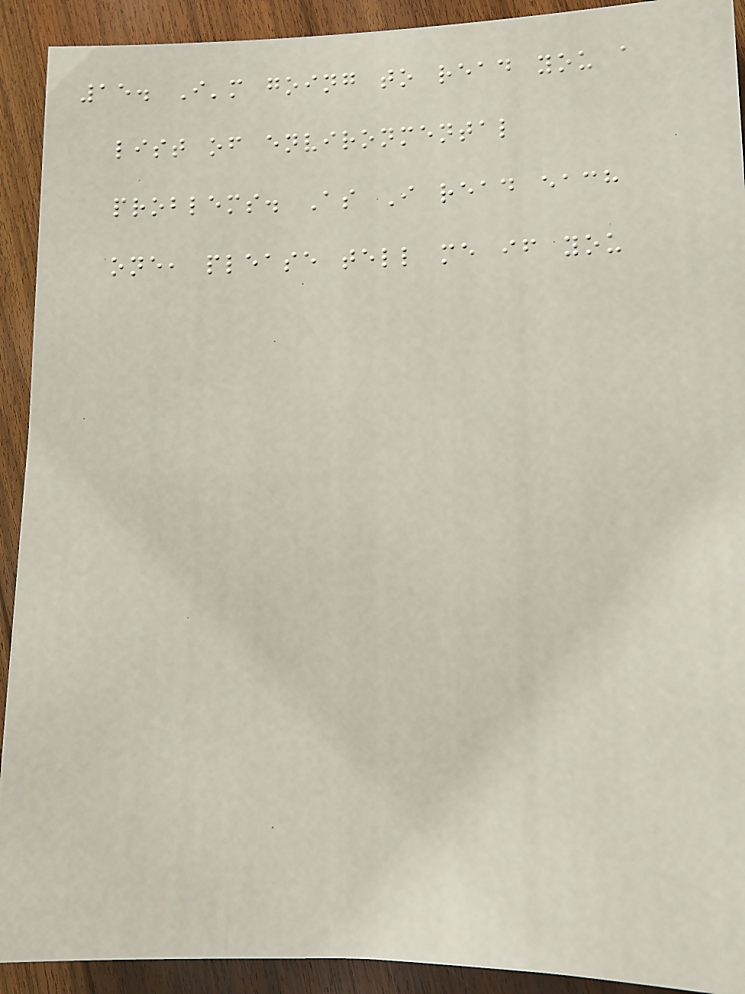15. I'm going to read you a
list of environmental
problems. As I read each
one, please tell me if you
